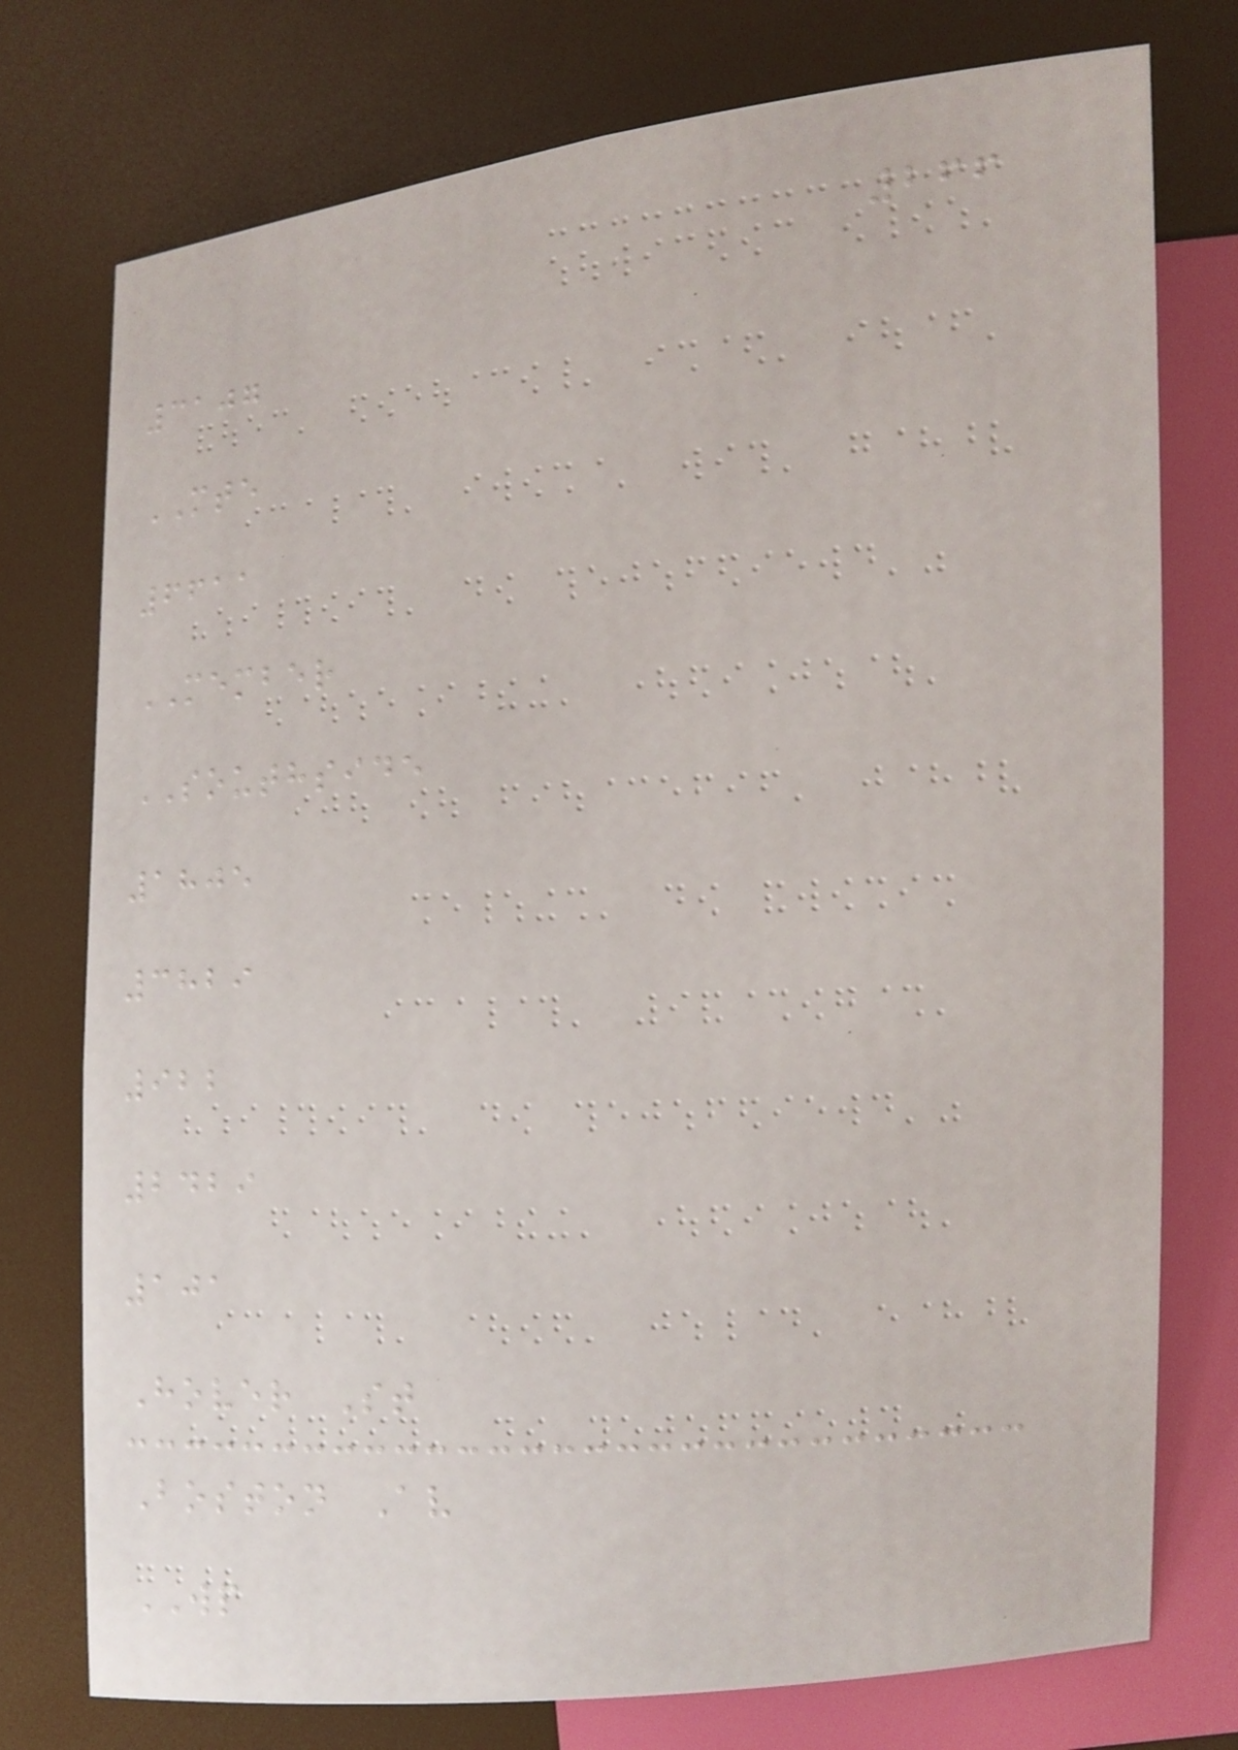266
3107
MTE
6611
MEMBER
SOUTHSIDE
1805
3829
922
2429
101
Hover St
Boston Av
WP
